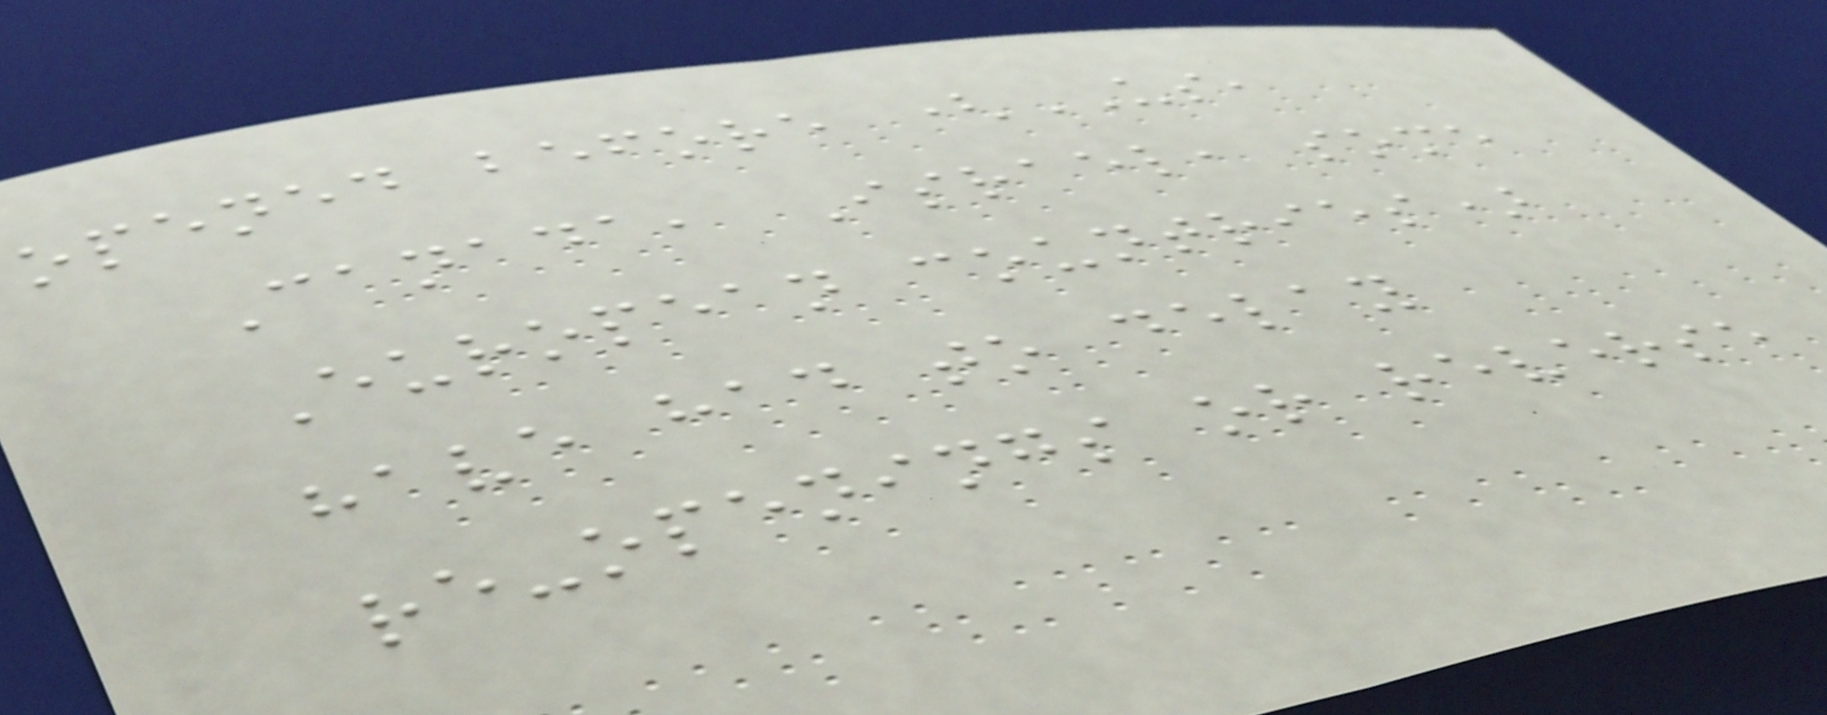opened before (US,
Canada, Israel, some
European countries)
have had to delay
re-openings or reverse
